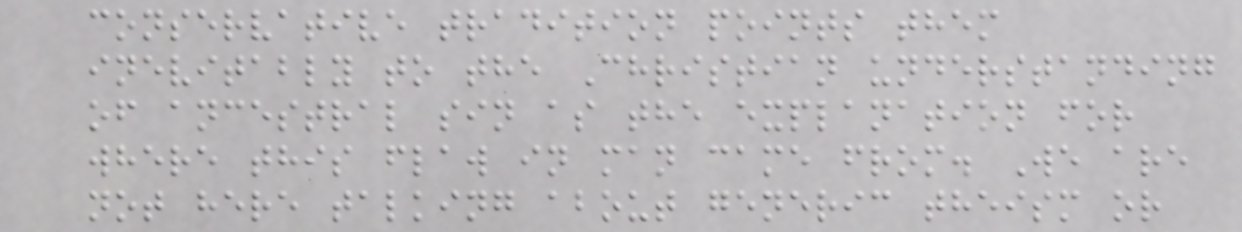conservative tradition points them
inevitably to the Christian understanding
of ancestral sin as the explanation for
where this flaw in man came from. We are
not here talking about generic theism or
